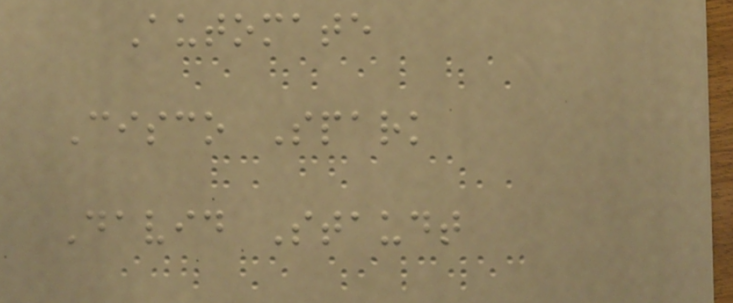Automate
Cisco Spark
David Staudt
